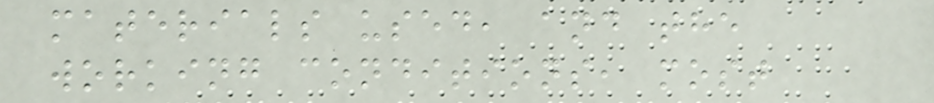materials used, and the
working conditions, most
